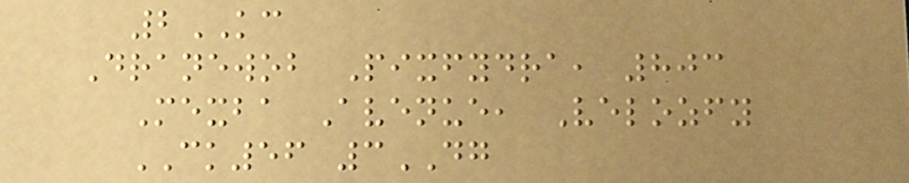2KC
Dranewob Pixfydra, 803
Mexba Avenue, Velozfy
CK56 3DG
